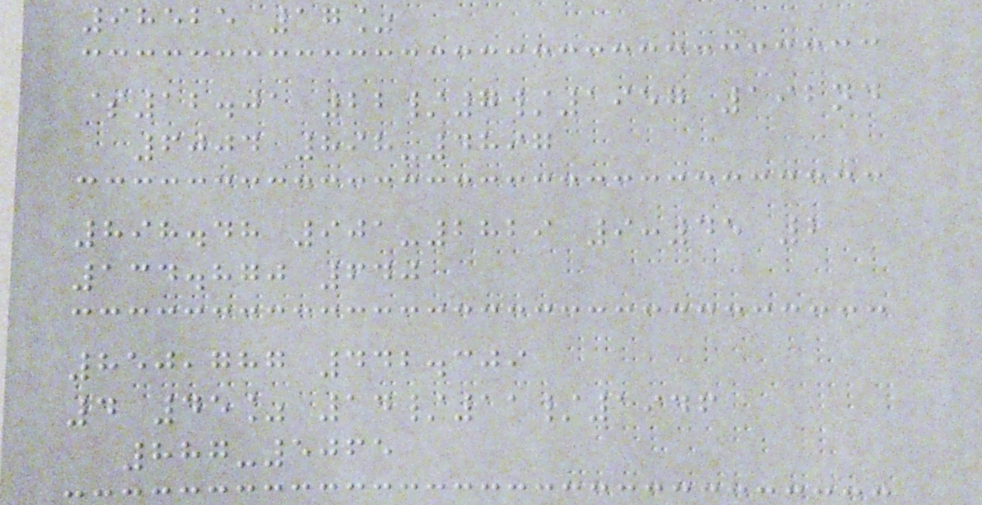98525 17%
$12.01 22/7/1957 192nd
6004 898-4897
898.48 901-2829 9:45 2
134.870 640
850,787 442.309
4 45% 14/11/1946
887-5065
